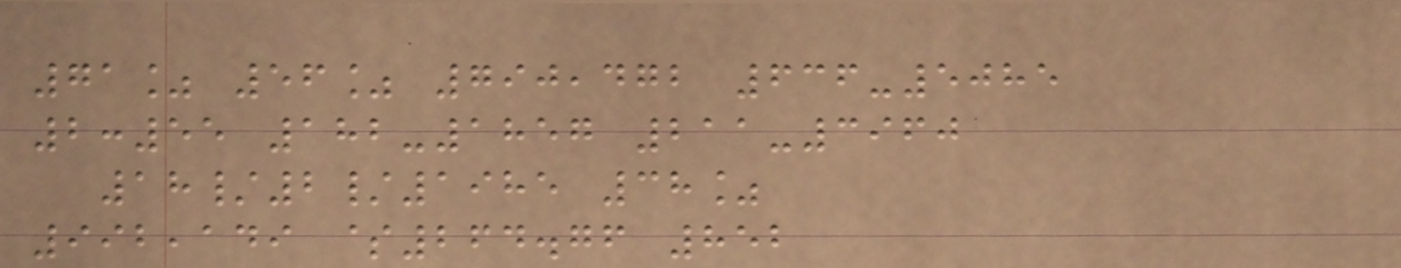71% 56% 790,472 636-5085
2:55 182-1857 211-3960
18/2/1985 38%
992,149 $264.76 852
